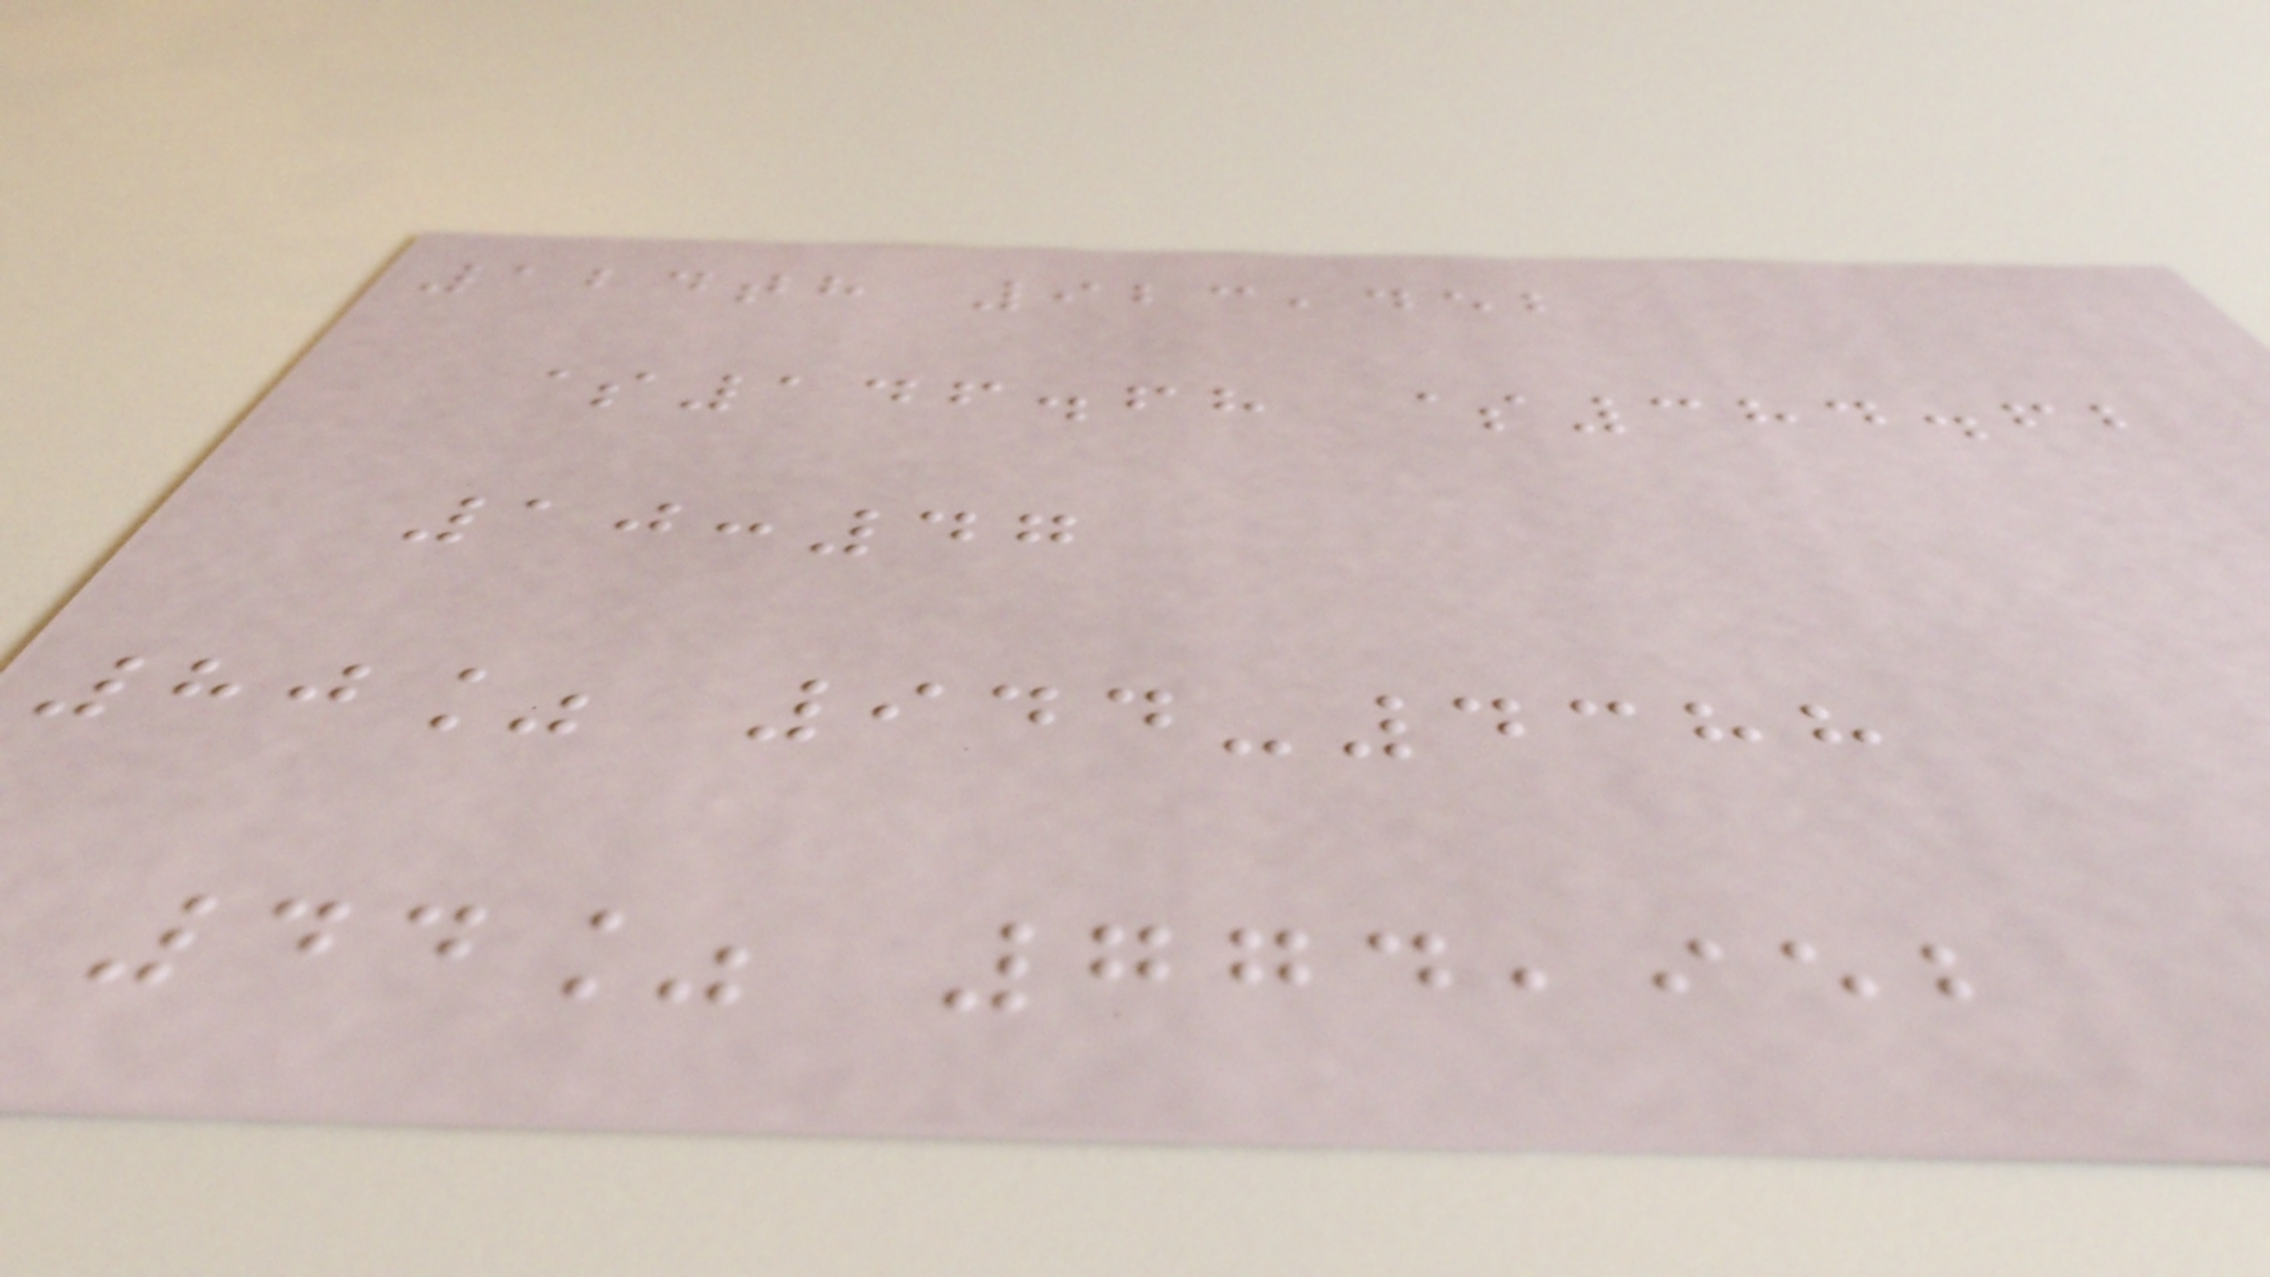124th 923,452
$146.68 $384.62
10:47
80% 944-4388
44% 774,952
